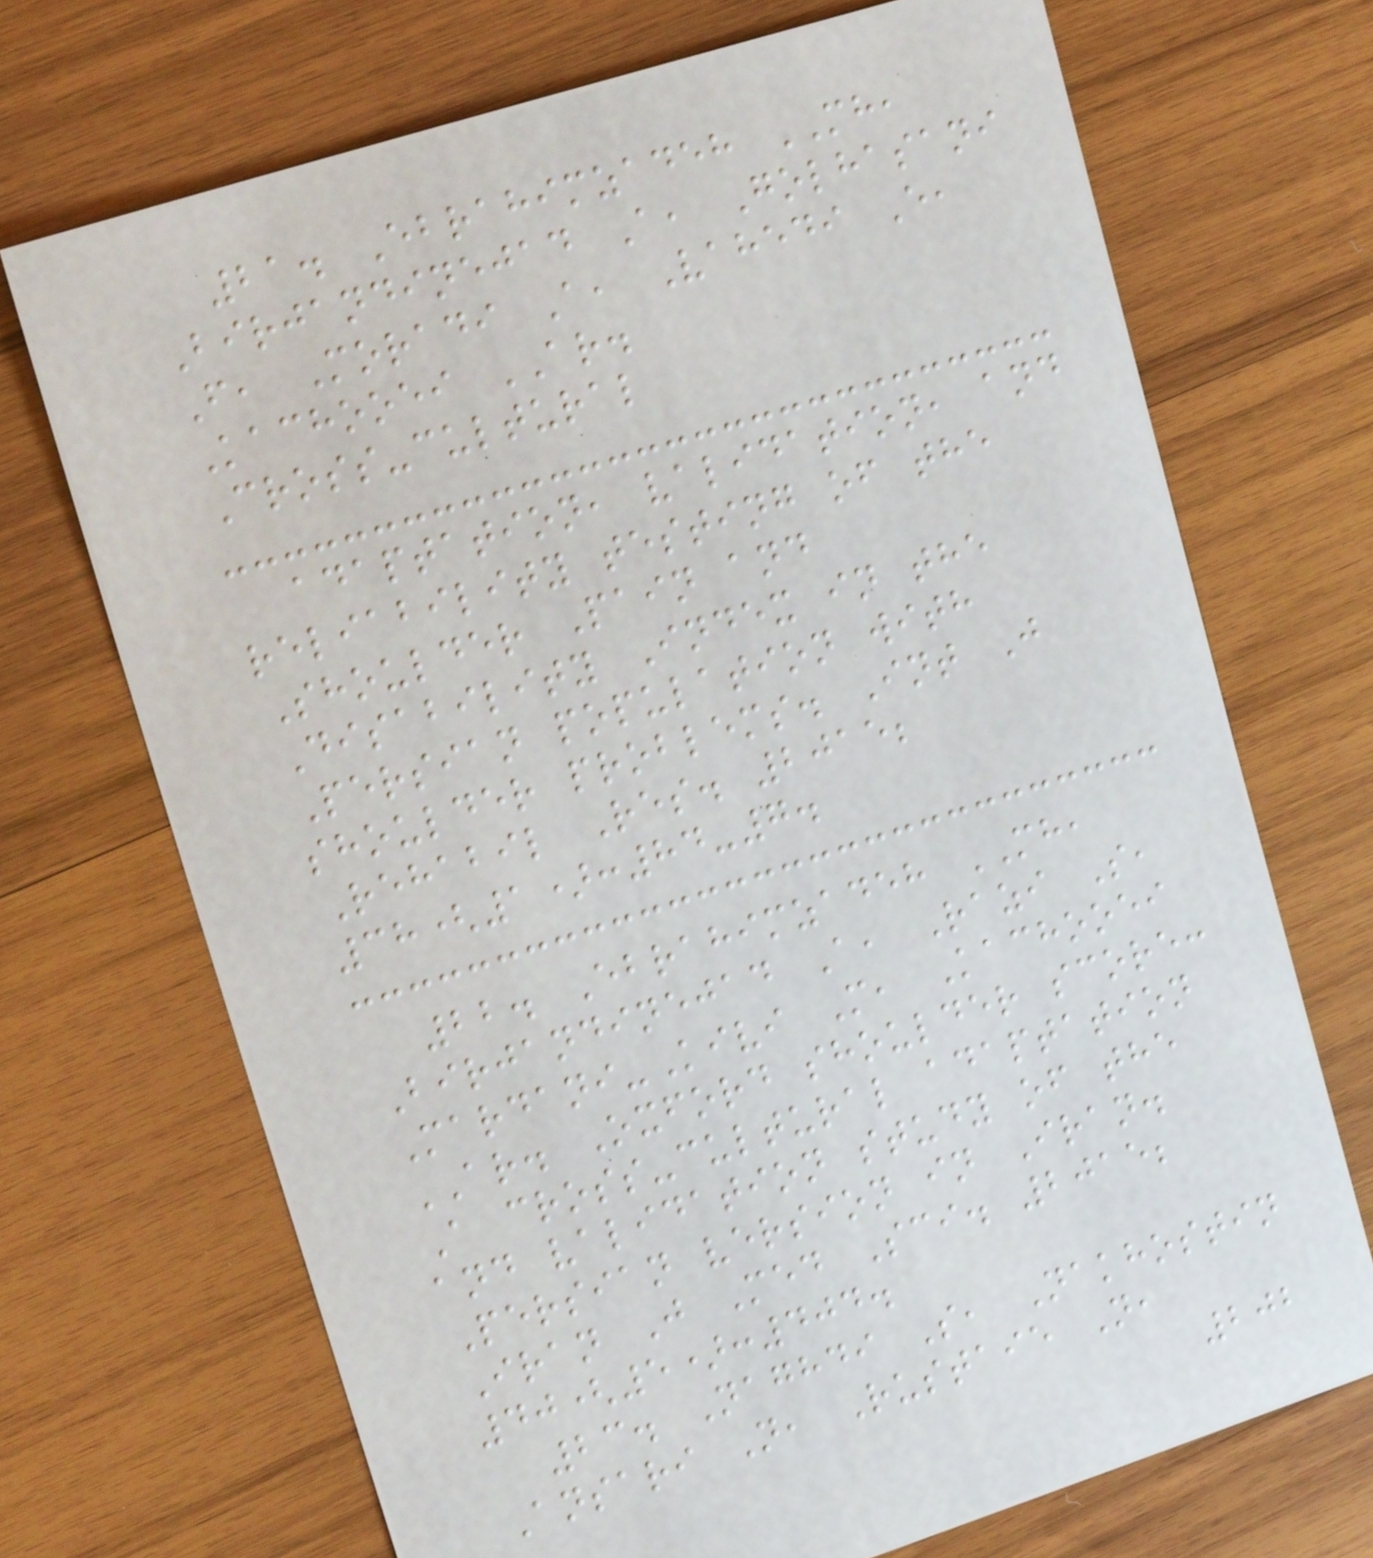21. Ebrahimzadeh MH,
Birjandinejad A, Golhasani
F, Moradi A, Vahedi E,
Kachooei AR.
Cross-cultural
adaptation, validation, and
reliability testing of the
Shoulder Pain and
Disability Index in the
Persian population with
shoulder problems. Int J
Rehabil Res. 2015;
38(1):84-7.
22. Ebrahimzadeh MH,
Birjandinejad A, Razi S,
Mardani-Kivi M, Kachooei
AR. Oxford shoulder score:
A cross-cultural adaptation
and validation study of the
Persian version in Iran.
Iran J Med Sci. 2015;
40(5):404.
23. Naghdi S, Nakhostin
Ansari N, Rustaie N,
202
